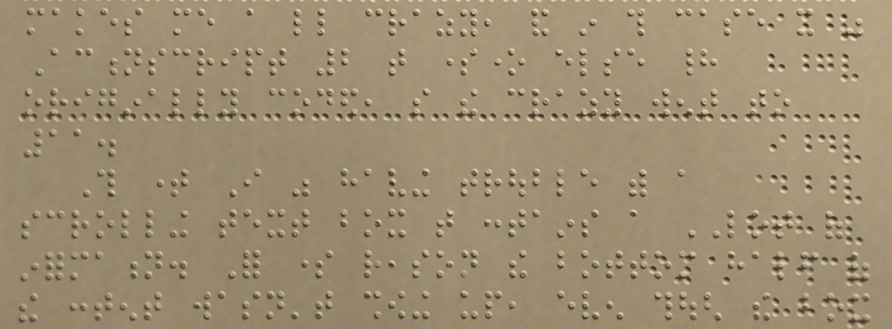makes me a little crazy, and in this case it was
Actionscript 2 that someone else had
originally coded, so the crazy went to
11.
This time I was having trouble with a
scrolling text box that contains a LOT of
information. For some reason the bottom half of
the content wasn't showing up, even though the box
